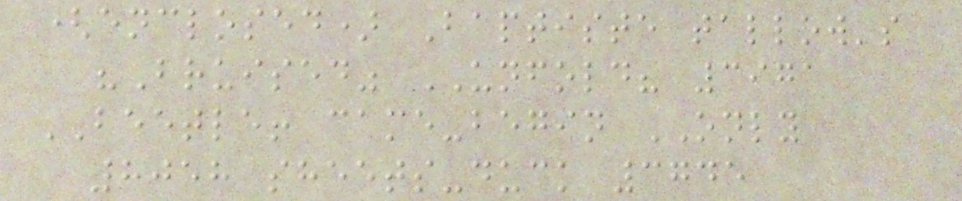(enclosed) Baptiste tallow's
"Bruised" UNFOLD? 3971
BEETLE! came-begin ONLY
8058 sheets-duck 3745
